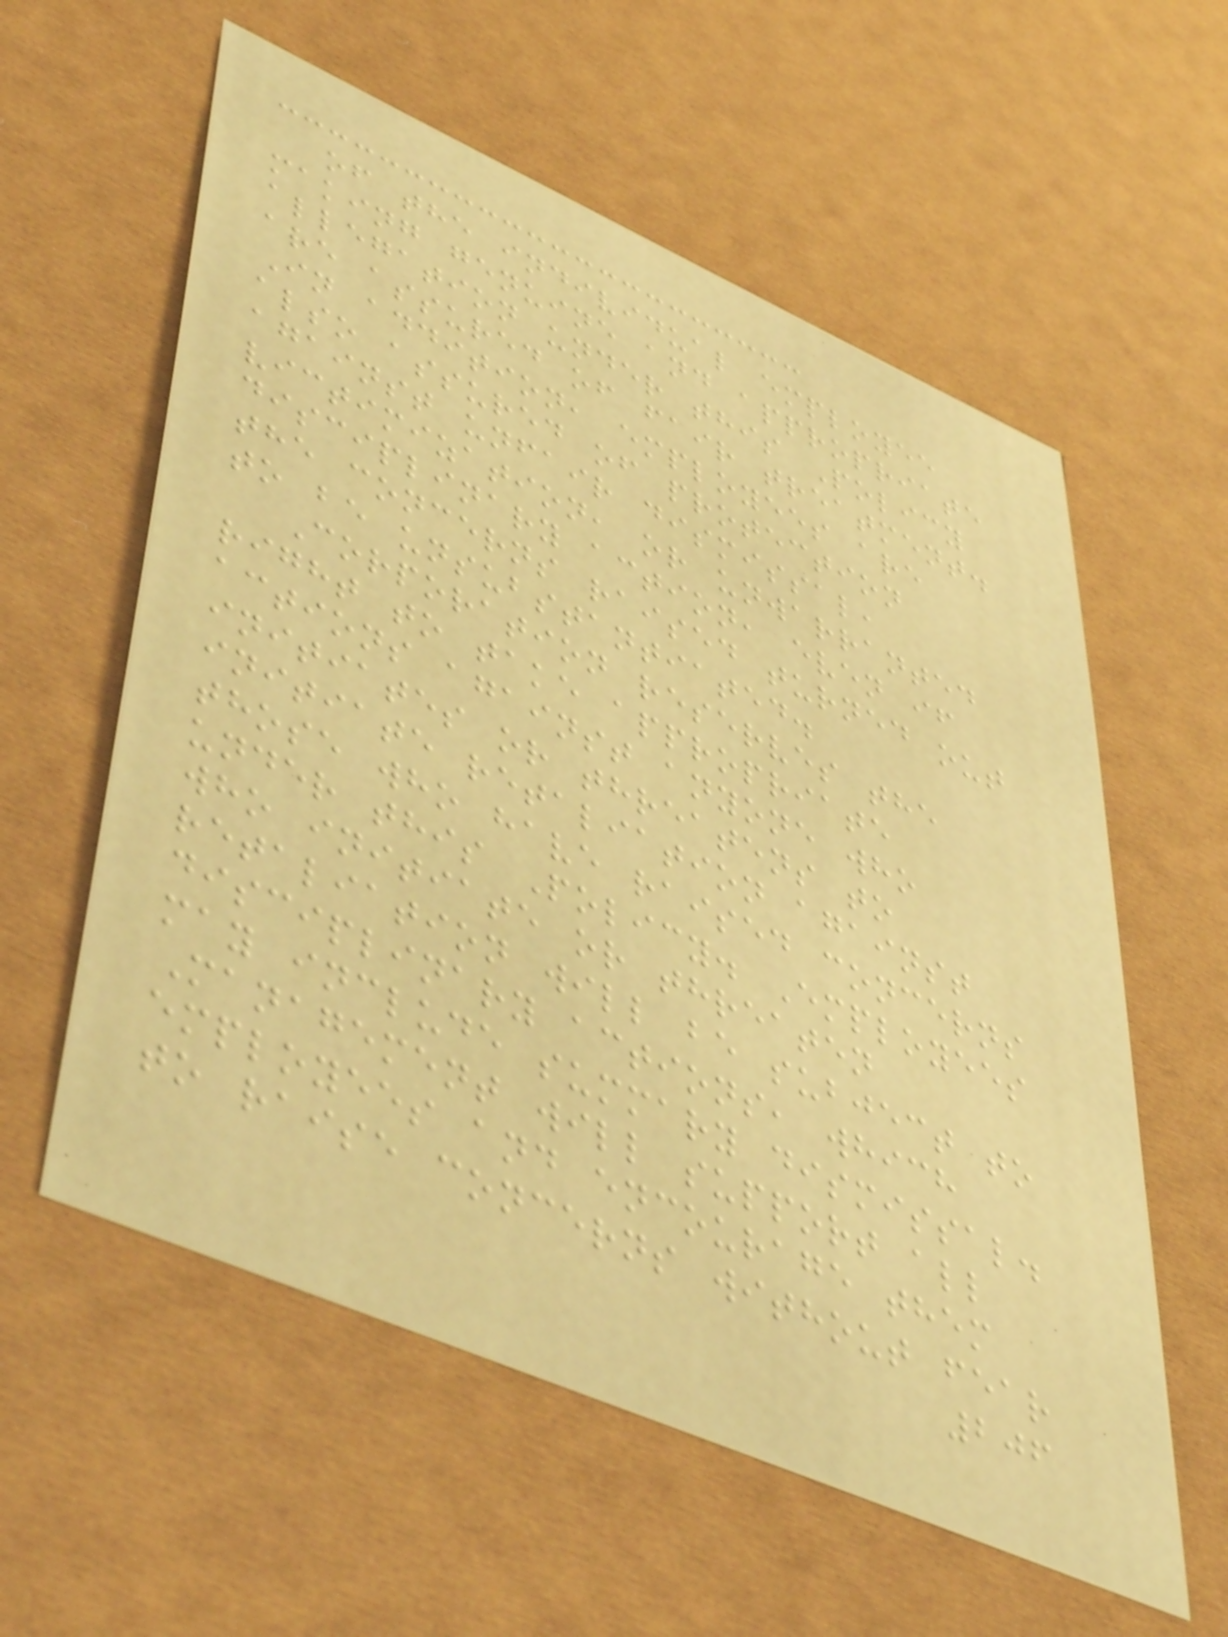of the individual employee
making genuine and appropriate
allegation under this Policy
are assured of fair treatment.
In addition, employees are
also assured of protection
against unfair dismissal,
victimization, or unwarranted
disciplinary action, even if
the concerns raised turned out
to be unsubstantiated.
Corporation reserves the
right to take appropriate
actions against anyone who
initiates or threatens to
initiate retaliation against
those who have raised concerns
under this Policy. Employees
who initiate or threaten
retaliation will be subject to
disciplinary actions, which
may include summary dismissal.
Management will support all
employees and encourage them
to raise concerns without fear
206
